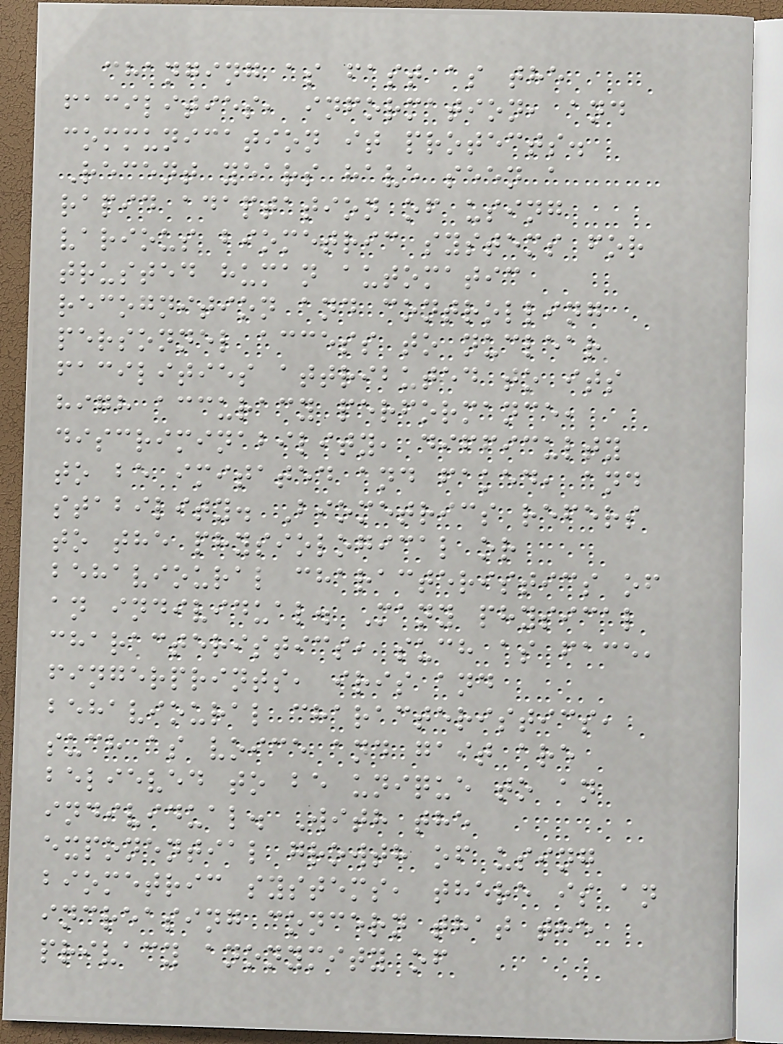changing as fast as the
facilities, information, and
communication it protects.
Recent years have seen a
rapid adaptation of using
various biometric systems for
trusted human automatic
recognition and controlling
personnel access to nuclear
facilities attributed to its
high accuracy performance,
discriminability, difficulty
to be imitated and faked, and
stability. Biometrics refers
to the physiological or
behavioural characteristics of
an individual. Many physical
characteristics, such as face,
fingerprints, iris and
behavioural characteristics,
such as voice and gait are
believed to be unique to an
individual. With the
exponential growth of using
biometric systems, there is an
increasing concern that the
privacy anonymity of
